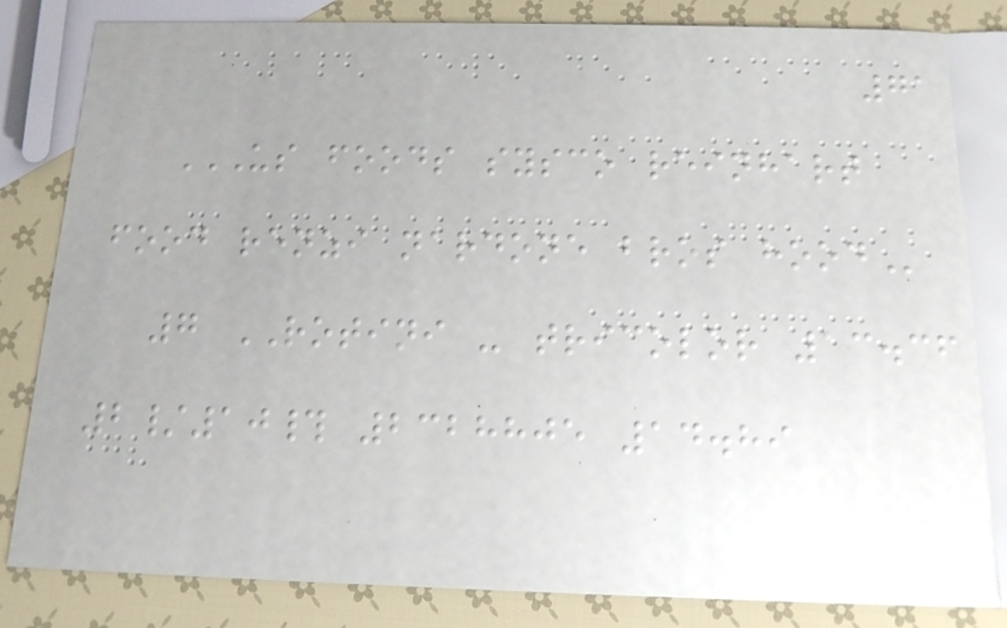71
US FOODS SYSCO REINHART
FOOD RENZI NARDONE BROS HOOD
7 ROTINI - tricolor 13.36
2/10# 2328805 14.89
